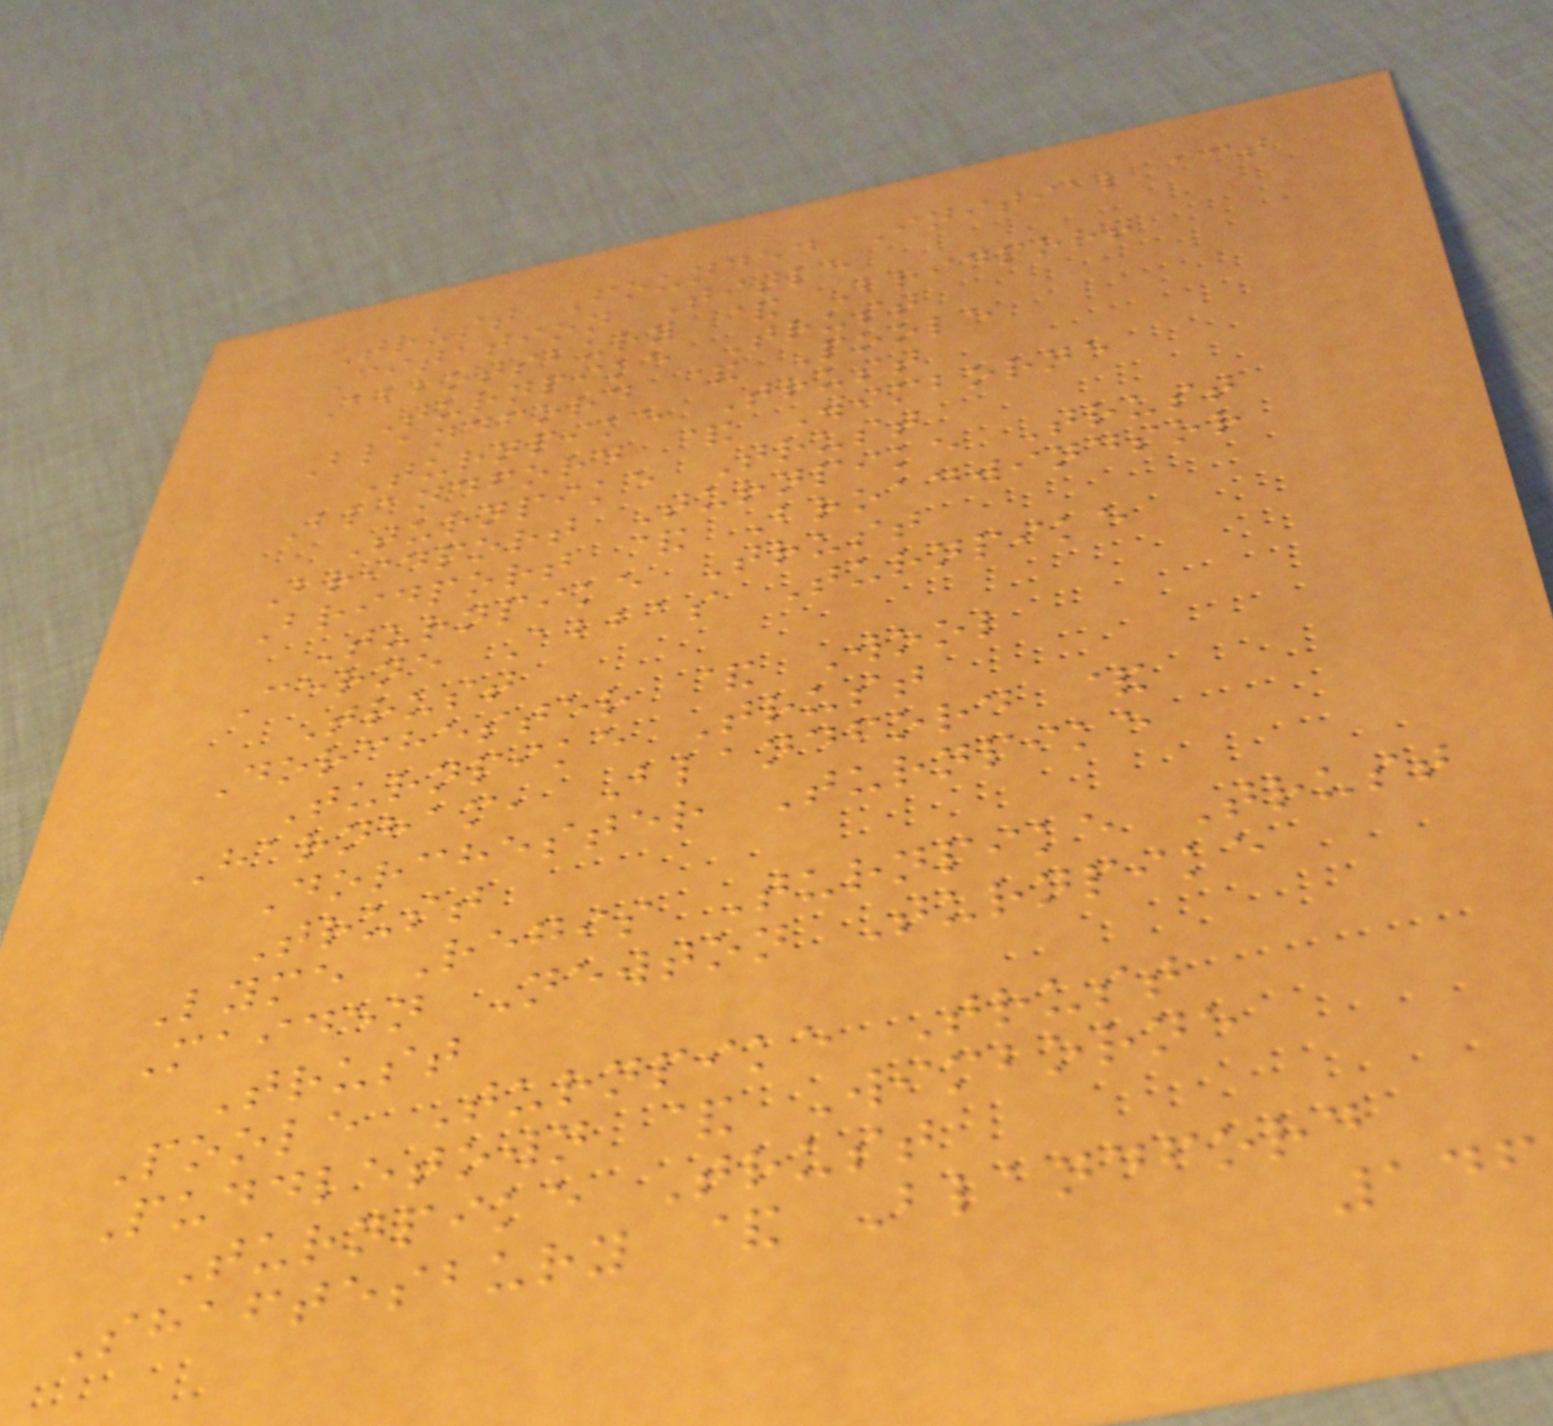Trust Founded Initial act
Citation Title
Abbotsbury & Bridport
Turnpike Trust
Blandford & Poole
Turnpike Trust
Blandford & Wimborne
Turnpike Trust
Bridport Turnpike Trust
Bridport & Broadwindsor
Turnpike Trust
Cerne Abbas Turnpike
Trust
Dorchester & Wool
Turnpike Trust
Harnham, Blandford &
Dorchester Turnpike
Trust
Lyme Regis Turnpike Trust
Maiden Newton Turnpike
Trust
Poole Turnpike Trust
Puddletown & Wimborne
Turnpike Trust
Shaftesbury & Blandford
146
